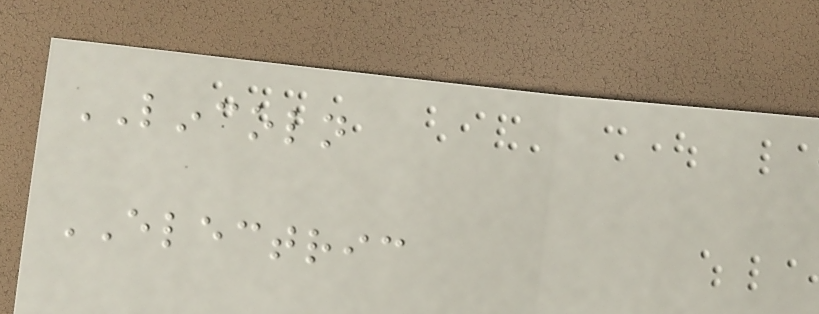LINCOLN
ELECTRIC
